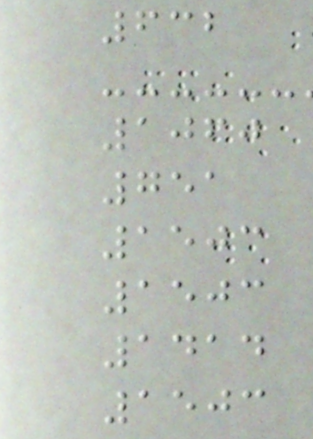632
1060
751
1503
1503
1414
1503
